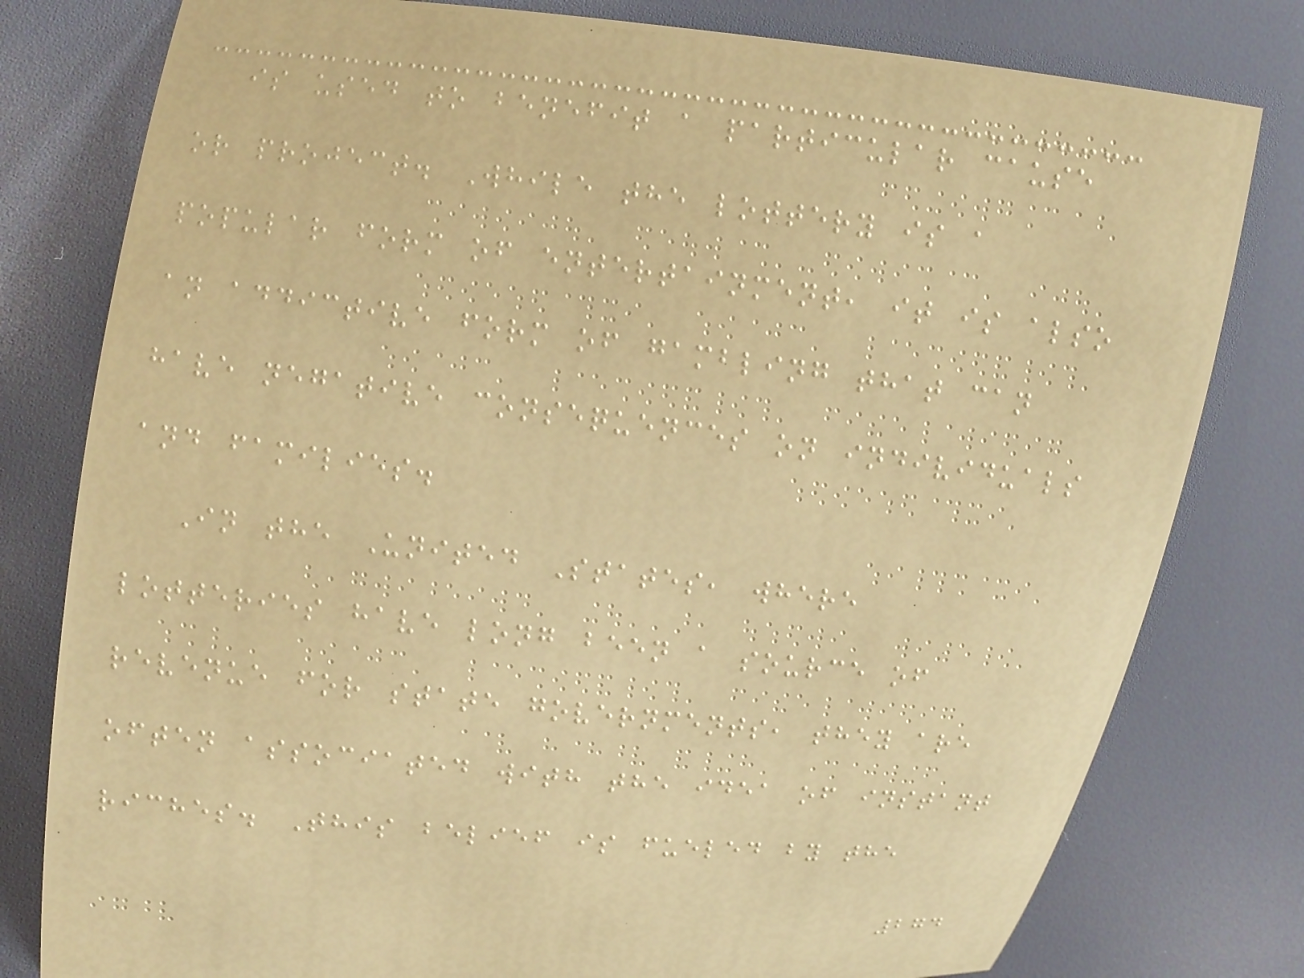is used to benefit a particular cause
or project. While the lottery is a
popular form of entertainment, it is also
an addictive form of gambling that can
have negative consequences on individuals
and families.
In the United States, where
lotteries have long been a source of
revenue for state governments, they are
often associated with the idea of instant
riches. This belief is fueled by the
274
